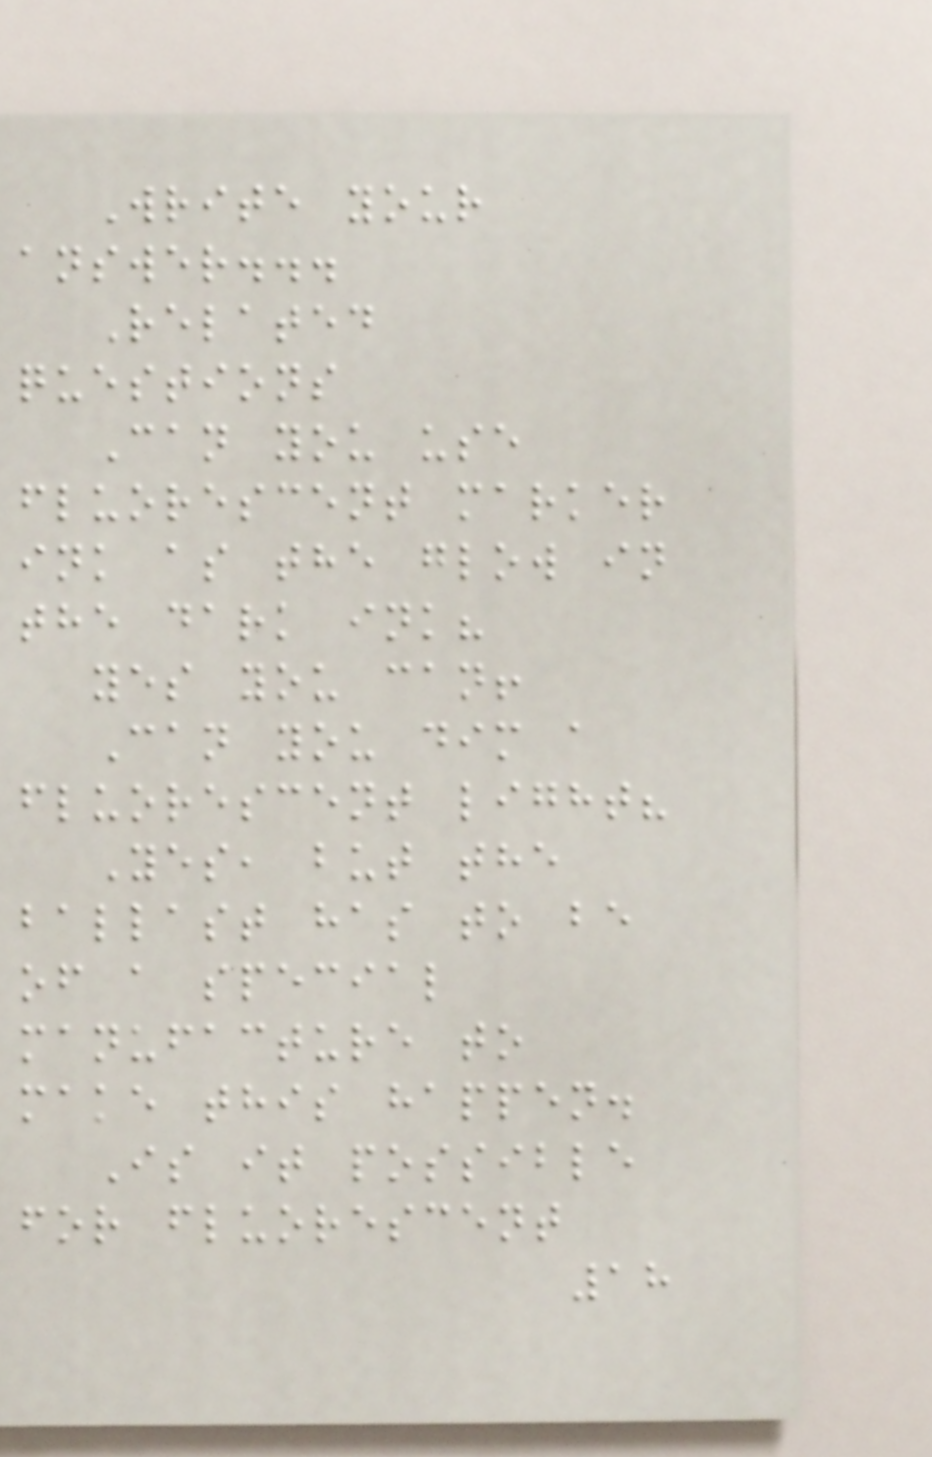Write your
answer...
Related
questions
Can you use
fluorescent marker
ink as the glow in
the dark ink?
yes you can!
Can you dim a
fluorescent light?
Yes, but the
ballast has to be
of a special
manufacture to
make this happen.
Is it possible
for fluorescent
18
